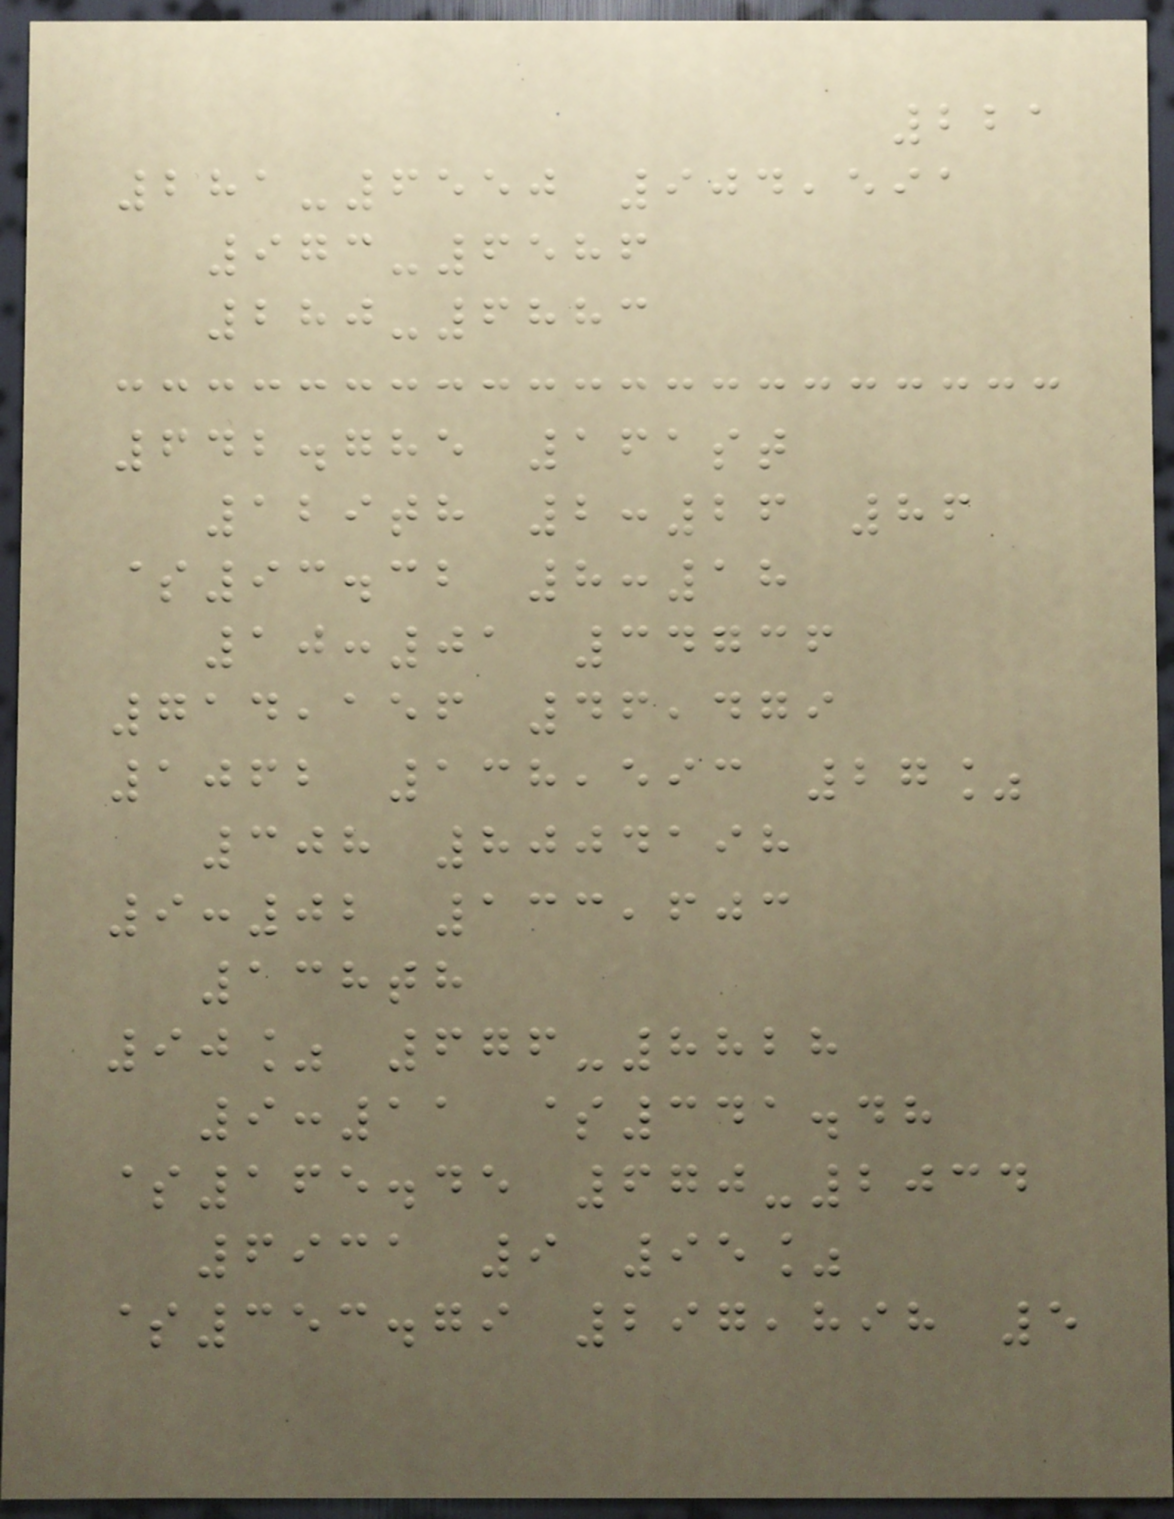221
281-6550 904,591
973-6586
280-6883
642.785 161st
129th 2:26 86
$93.32 8:18
10:01 34736
714,156 46,479
1062 138,593 27%
308 8004198
9:02 133,603
138th
90% 676-8828
9:11 $341.48
$165.45 670-2034
6931 9 95%
$353.79 297,898 5
